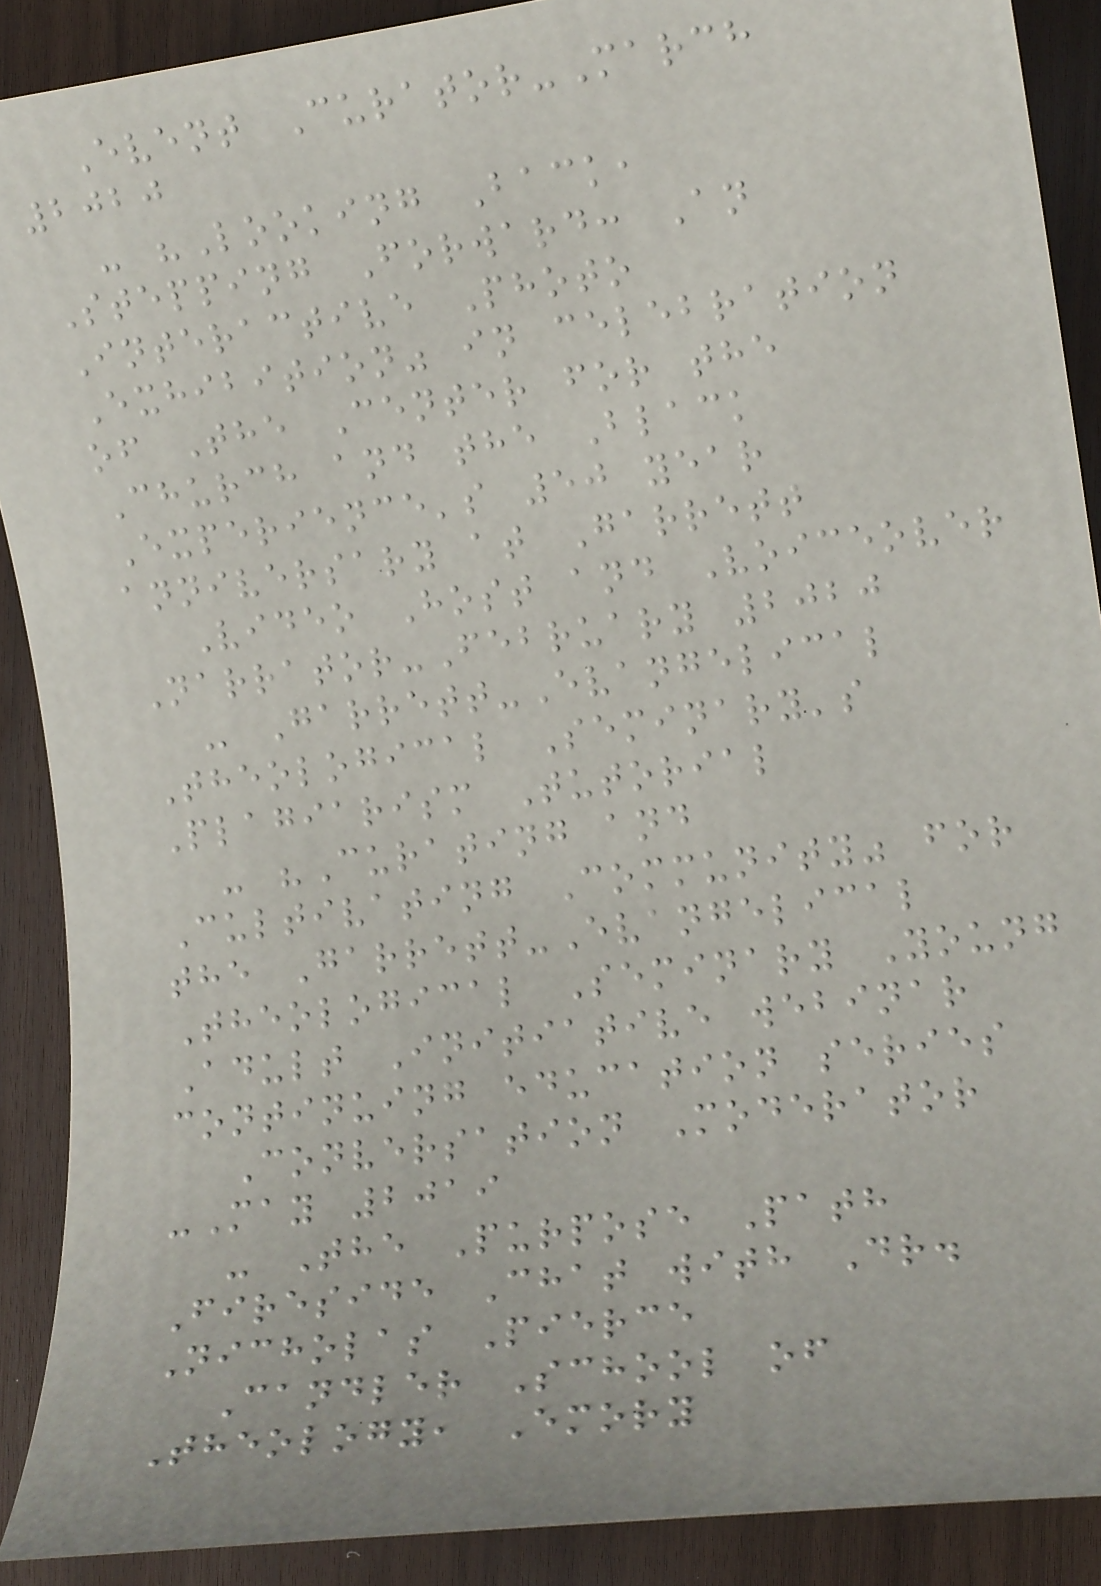Event Curator-March
2020
- "Looking Back,
Stepping Forward: An
Interactive Photo
Exhibition" in celebration
of The Center for the
Church and the Black
Experience's 50 year
anniversary at Garrett
Video Host and Voiceover
Narrator-February 2020
- Garrett-Evangelical
Theological Seminary's
Plagiarism Tutorial
- "Curating and
Cultivating Community" for
the Garrett-Evangelical
Theological Seminary Young
Adult Initiative webinar
continuing education series
Conversation Moderator
-May 2019
- The Purpose Path
Fireside Chat with Dr.
Nicholas Pierce
Candler School of
Theology, Emory
